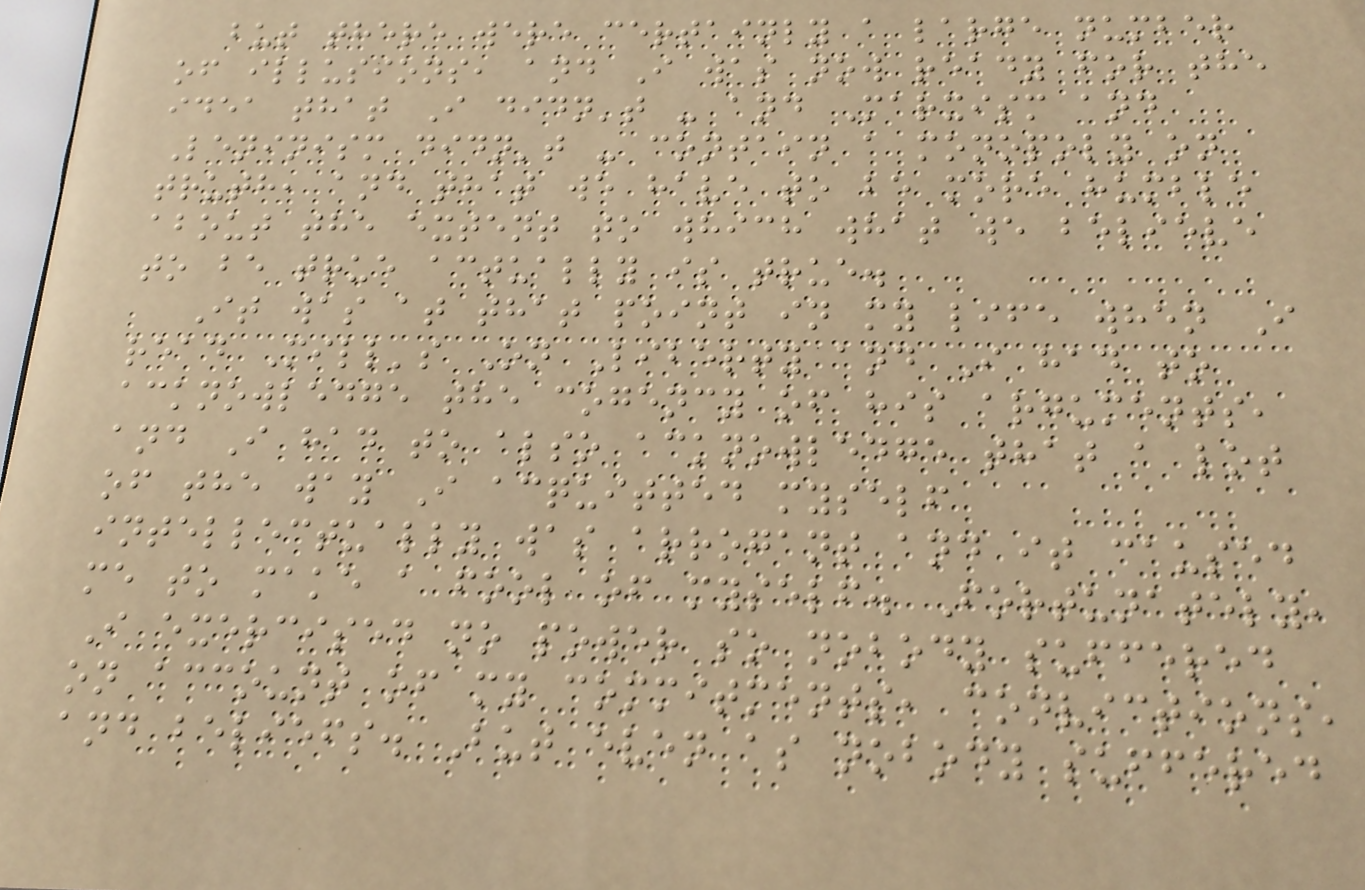but there were certainly a large number
of illusions, and I was now ready for the
idea that I didn't - and Marxism and
Leninism didn't - contain a monopoly on
truth, and that we have to be more humble
about the extent to which what we believe
to be true actually is true.
It was at that point in my life when I
read Mill's On Liberty and I had to
acknowledge the cogency of his arguments,
and I had to also acknowledge that a lot
of the way I acquitted myself
intellectually was arrogant and it caused
me to make a fool of myself. Fortunately,
I exercised no power so nobody suffered
on account of my commitments, convictions,
and beliefs. But even as nobody suffered
